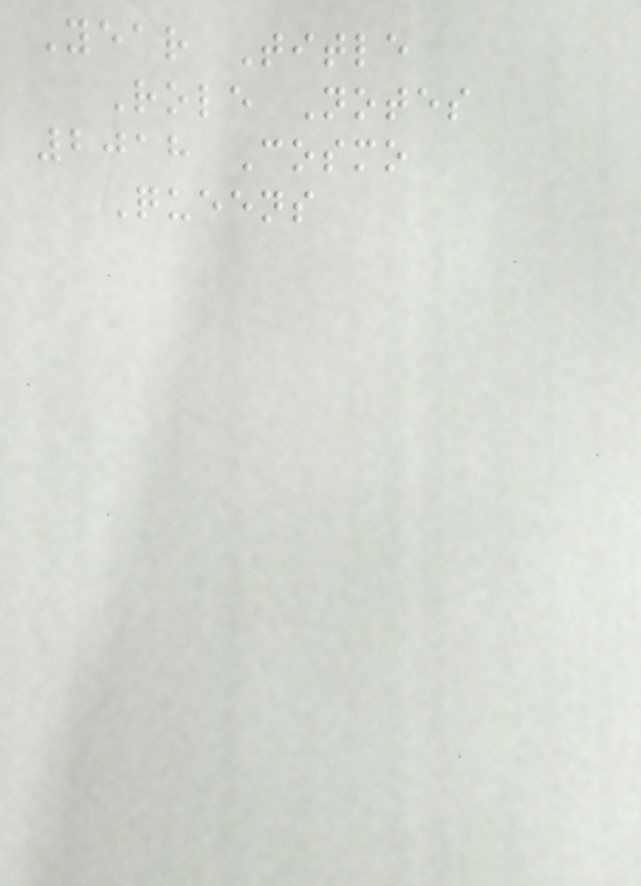Year Title
Role Notes
2018 Cosmo
Queens
